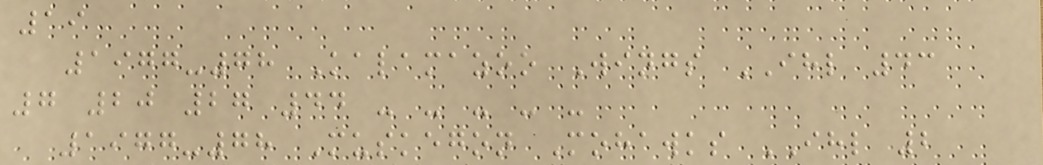19
1977-78 Kalamazoo Wings IHL 43
7 20 27 44 - - - - -
1977-78 Muskegon Mohawks IHL 2
